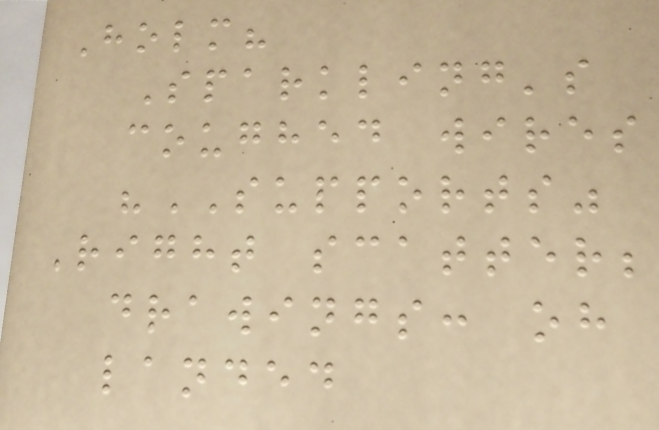Holm?
Sparkling's
coughed wires
"SUPPORTS"
Right scatter;
drawings: oh
landed
